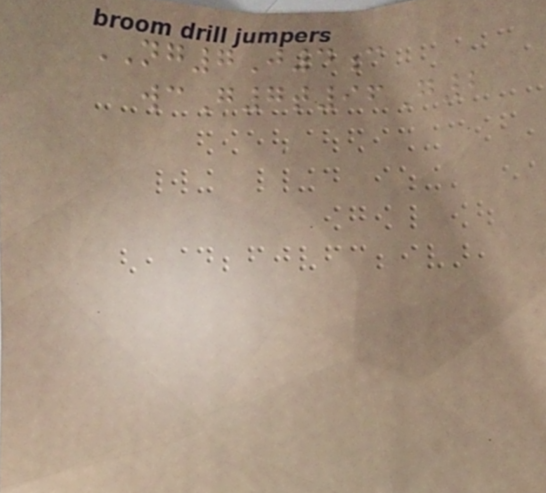NG7J4c
wcG7t96G2
